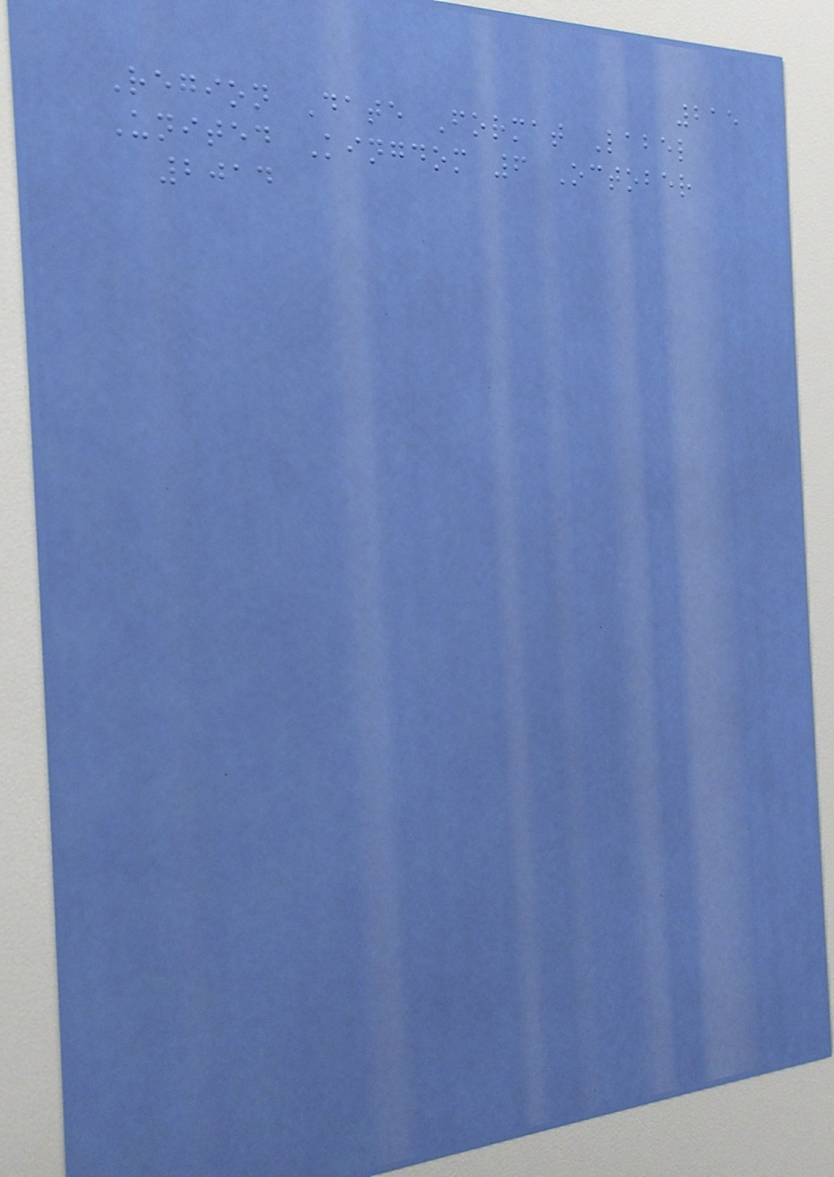215
Region Date Format Label
United Kingdom 6 October
2014
